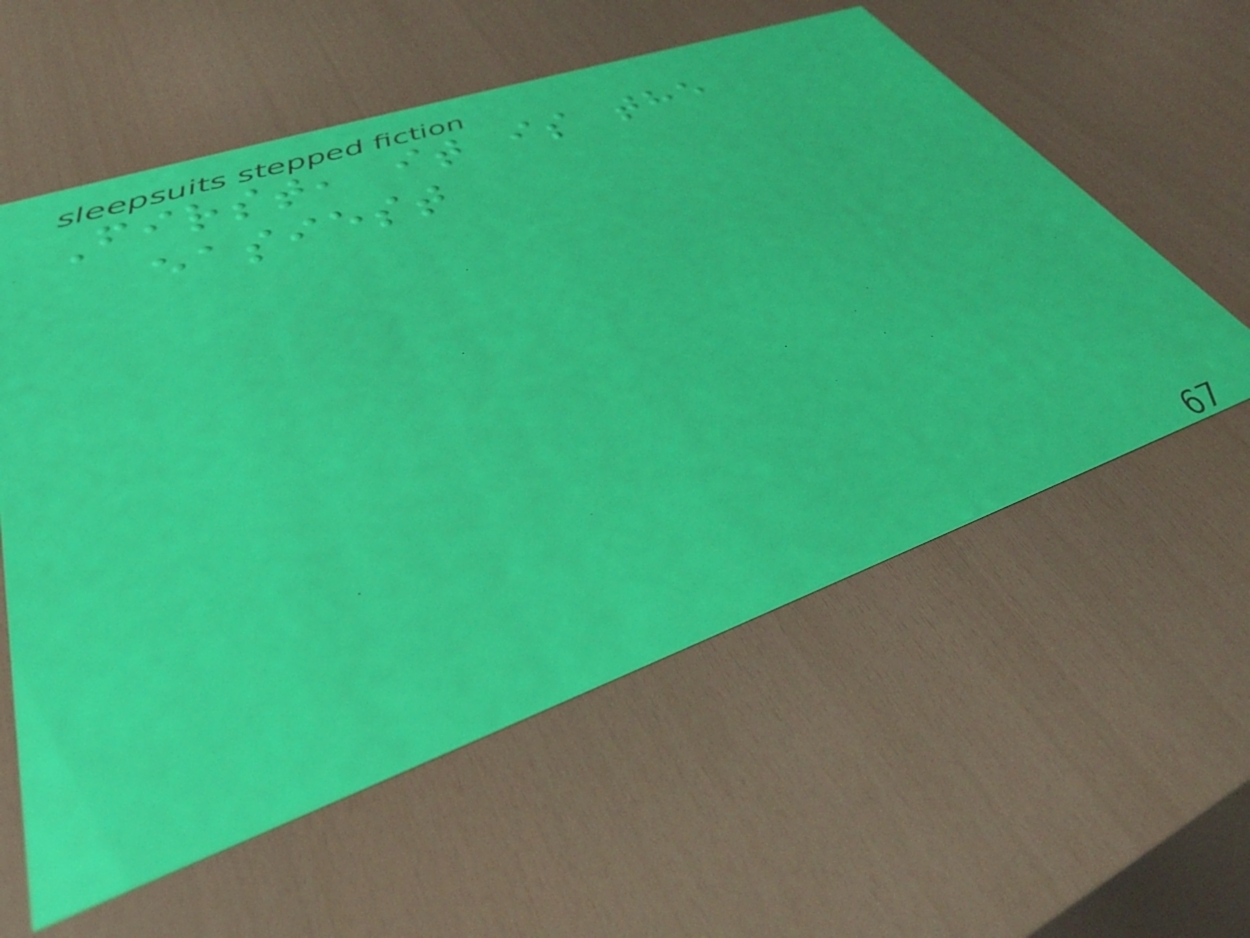First, it is the
easiest
